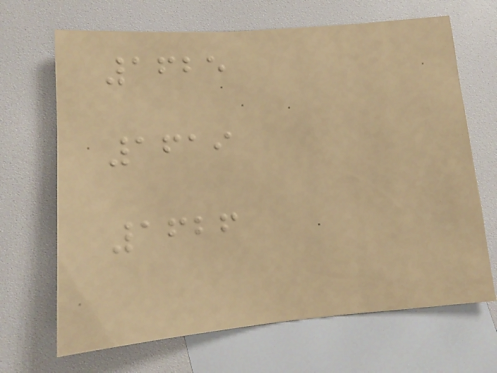1625
1619
1626
